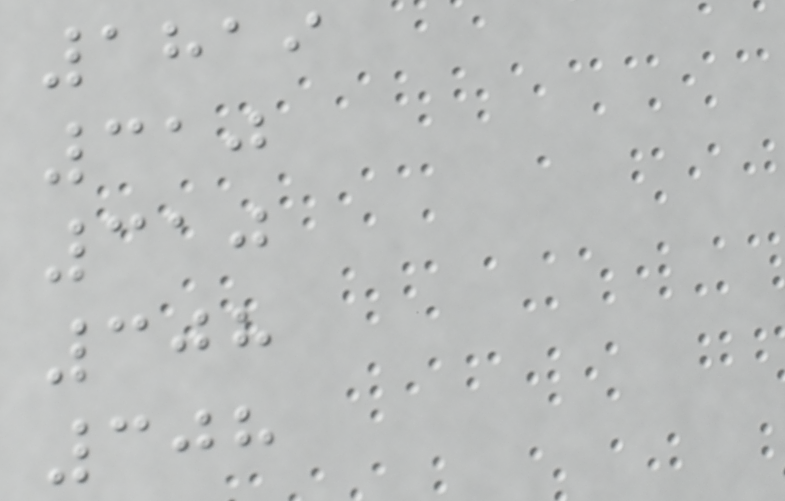1819
310
310
308
308
